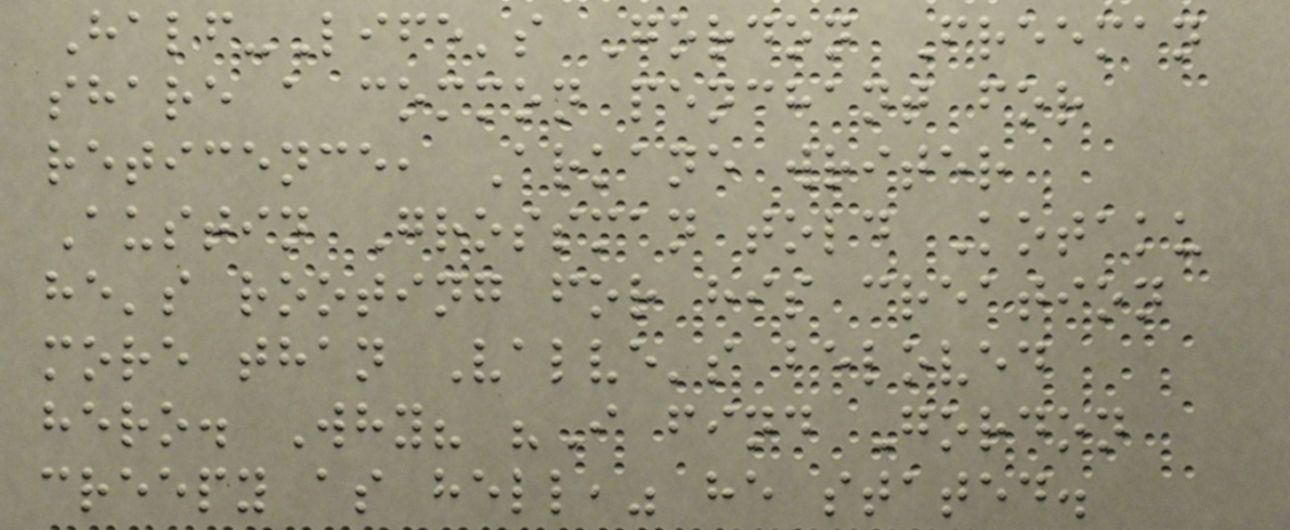Half-Life's Gordon Freeman
share a common penchant for
reticence, Arkane writer
Austin Grossman told Kotaku
he's rooting for his creation
more than Valve's beloved
hero. Why? "I find Gordon
creepy as hell," he stated.
